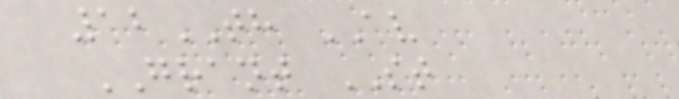12TH AV
GRANT ST
